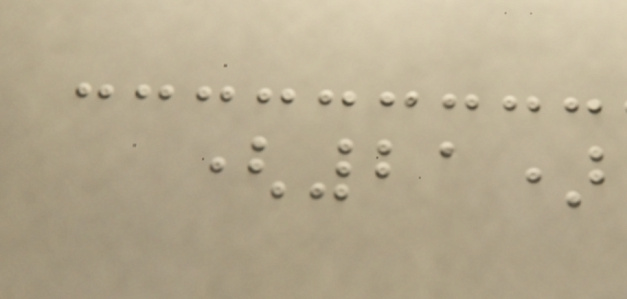(21)
